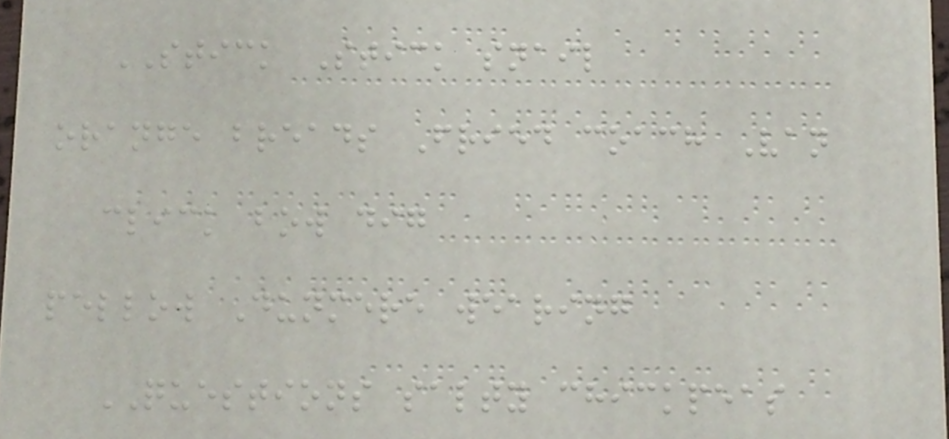STICK Stick snail
orange breads Fried coach Van
click bow dig
pellow Dunmere wearing
QUESTIONS salty chickpeas
